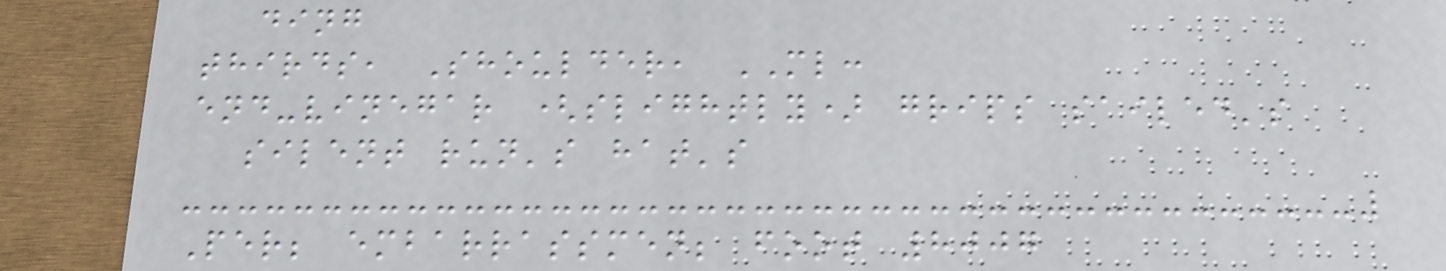ding
thirds, Shoulder, ML:
end-vinegar (slightly) grips sailed's
silent run's hat's
Per; embarrassmen; foot 8007
